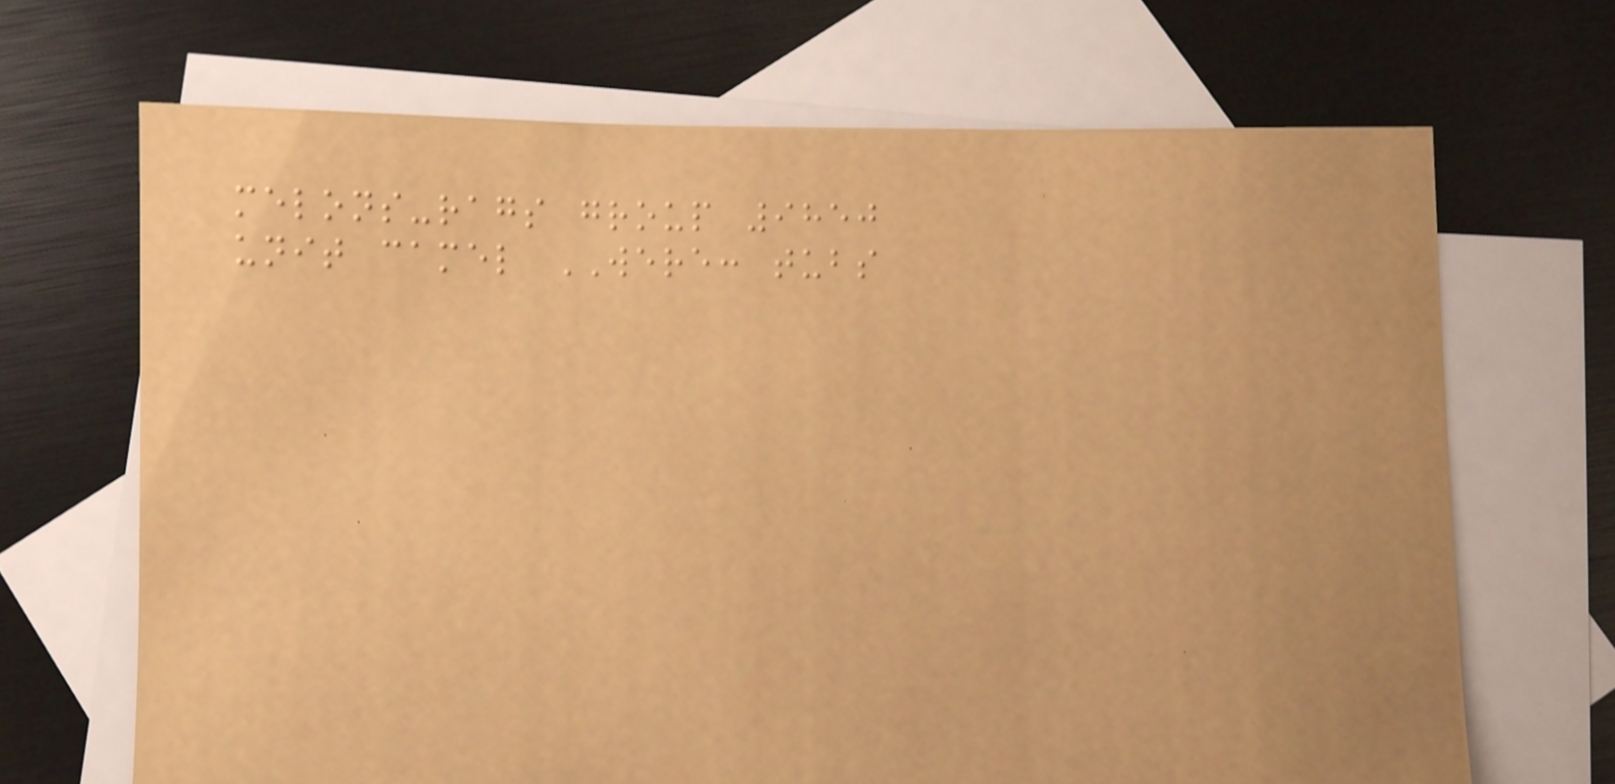melons-rags group 9850
unit camel WERE: tubs
